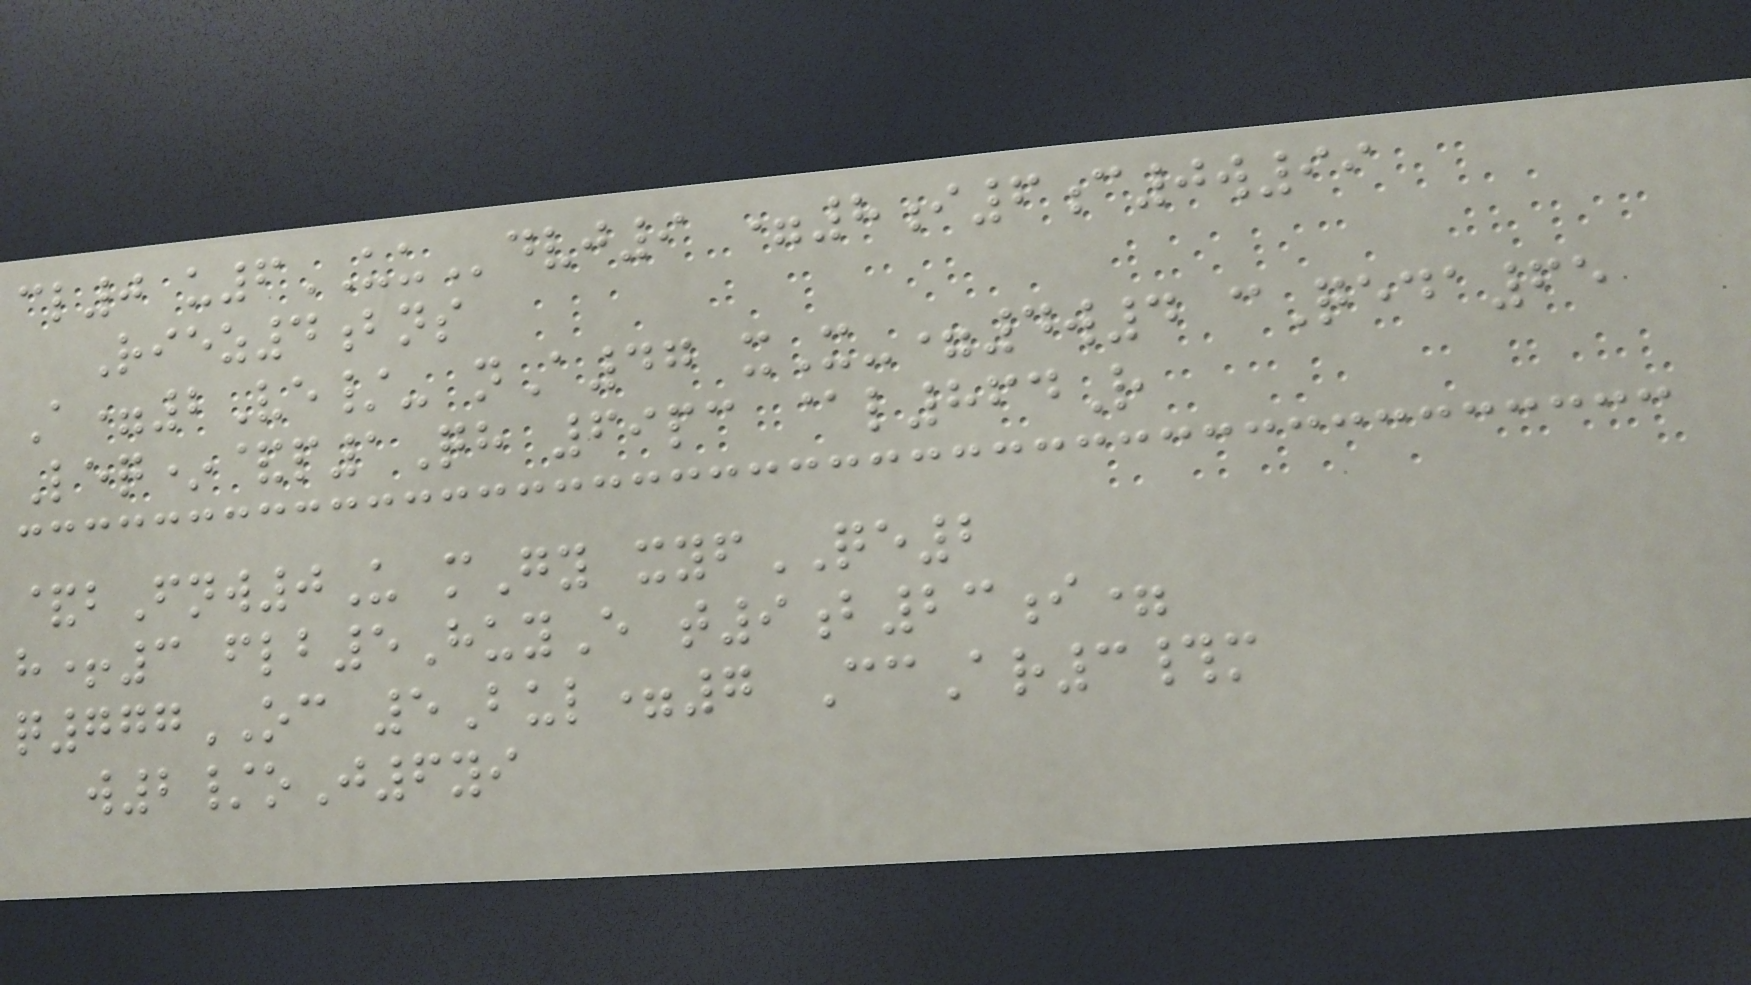cl0 u6UUdvj9 =8i6c0w99
Riez4bns
A=2Ve/- nA47 xX-=4w4 cQeda65
Leq*&p1Qh 69pc @l864R
&bFnw0U mGy xyfQE2
h+3 flb5HuyE t9b23i=
q777OC 5Bul=7 CcAr3#m
w2/oJ6yi
